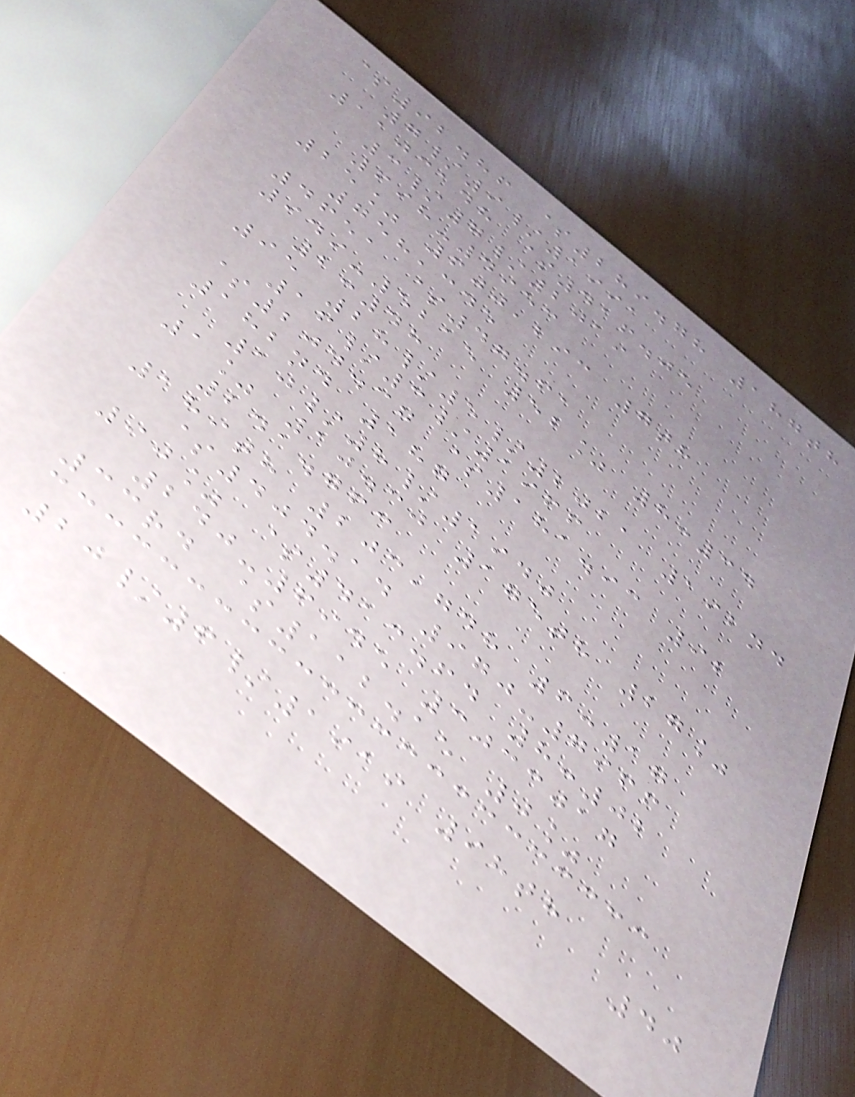$92.86 $289.78 187th
7/9/1991
1103148 $416.05
3/7/2019
698-4953
25% 600,293 7th
758,345
4651 $47.61
949-5215 52% 8:34
2:48
95 28/5/2021 192nd
16/3/1966
$204.37 $181.93 92
182nd 187
10/8/1940
1% 10.30 175th 27%
241.763
189th 203,748 6:17
$404.14 970-7966
90% $413.64 8:02
240-6945 3033017
33rd $112.15 0%
20/6/1919 98th
40
